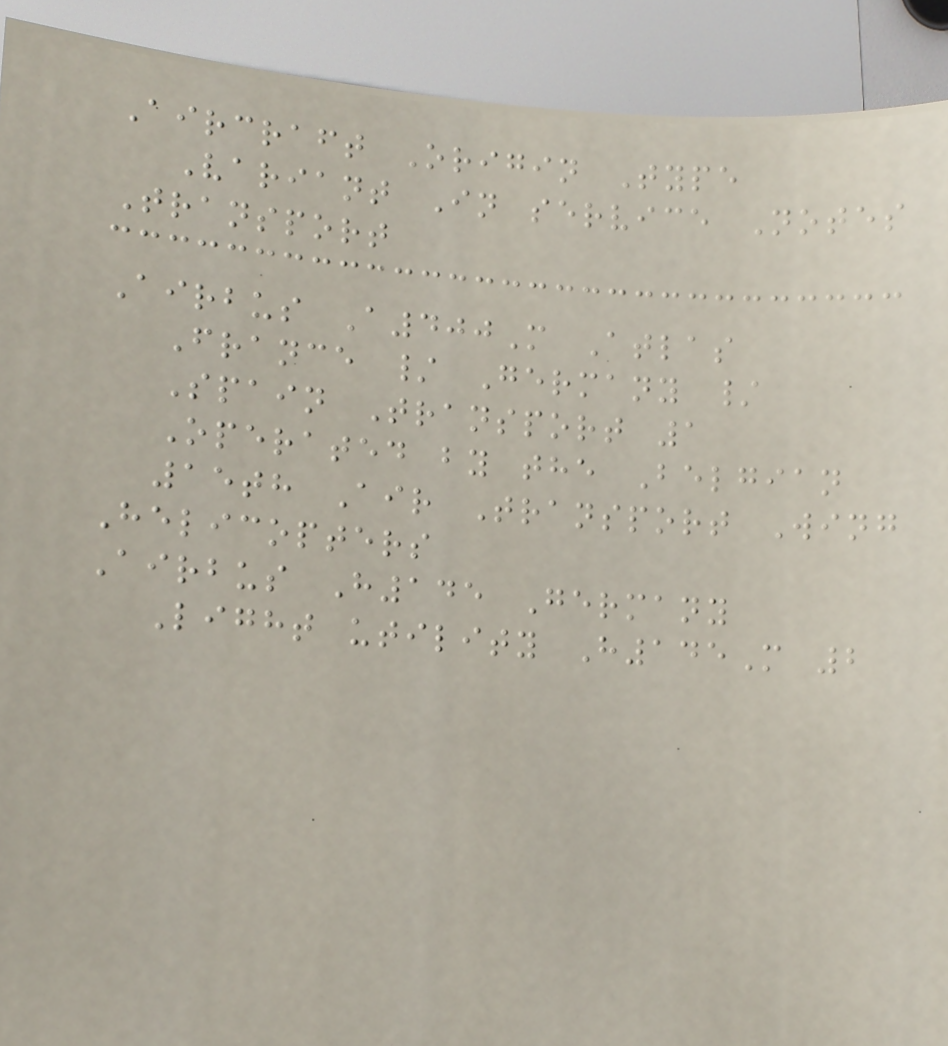Aircraft Origin Type
Variant In service Notes
Transport
Airbus A400M Atlas
France / Germany /
Spain Transport 1
Operated by the Belgian
15th Air Transport Wing
Helicopters
Airbus H145 Germany
Light utility H145M 2
